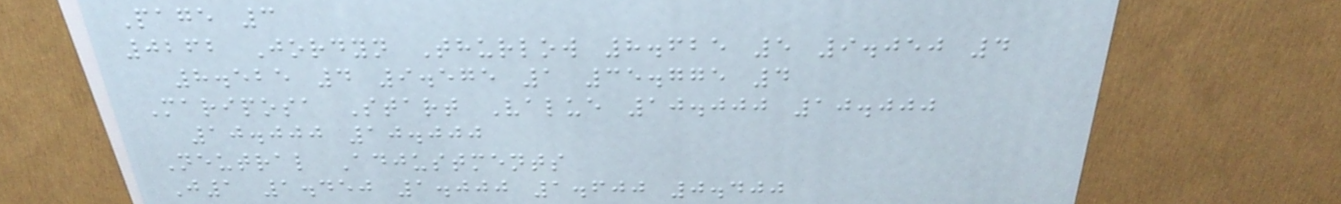Page 3
0262 Jordyn Thurlow 8.625 5 9.050 4
8.525 4 9.575 1 35.775 4
Mariposa Start Value 10.000 10.000
10.000 10.000
Neutral Adjustments
J1 1.450 1.000 1.600 0.400
